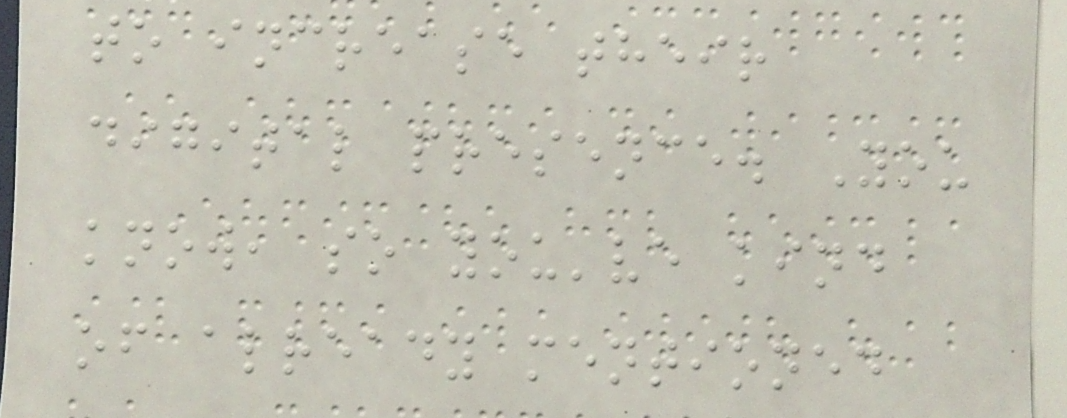to increase their
digital presence. You
know, so you've kind
of already mentioned
